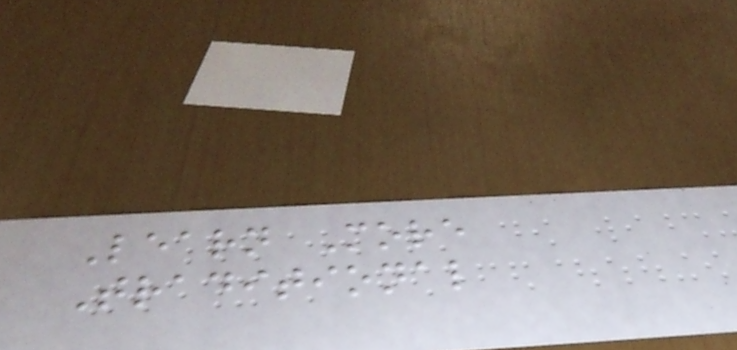Learn More
Traditional
